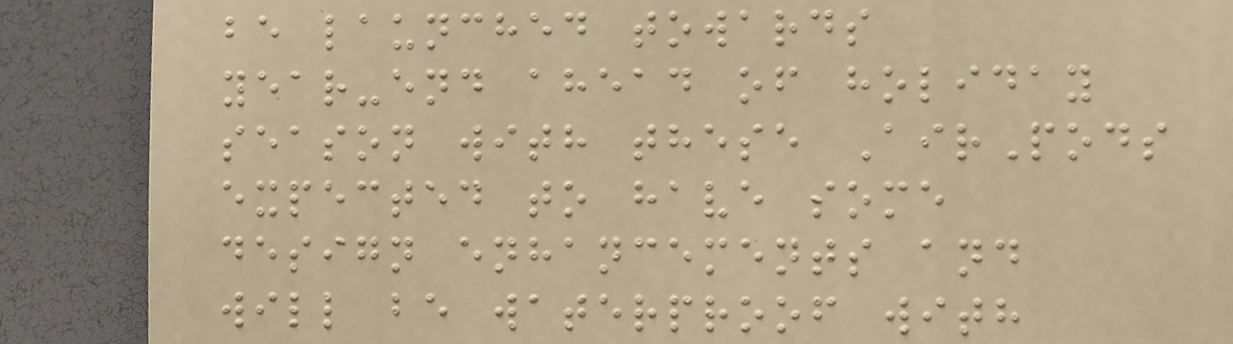be launched towards
year-end ahead of holiday
season with these AirPods
expected to have some
design enhancements and
will be waterproof with
